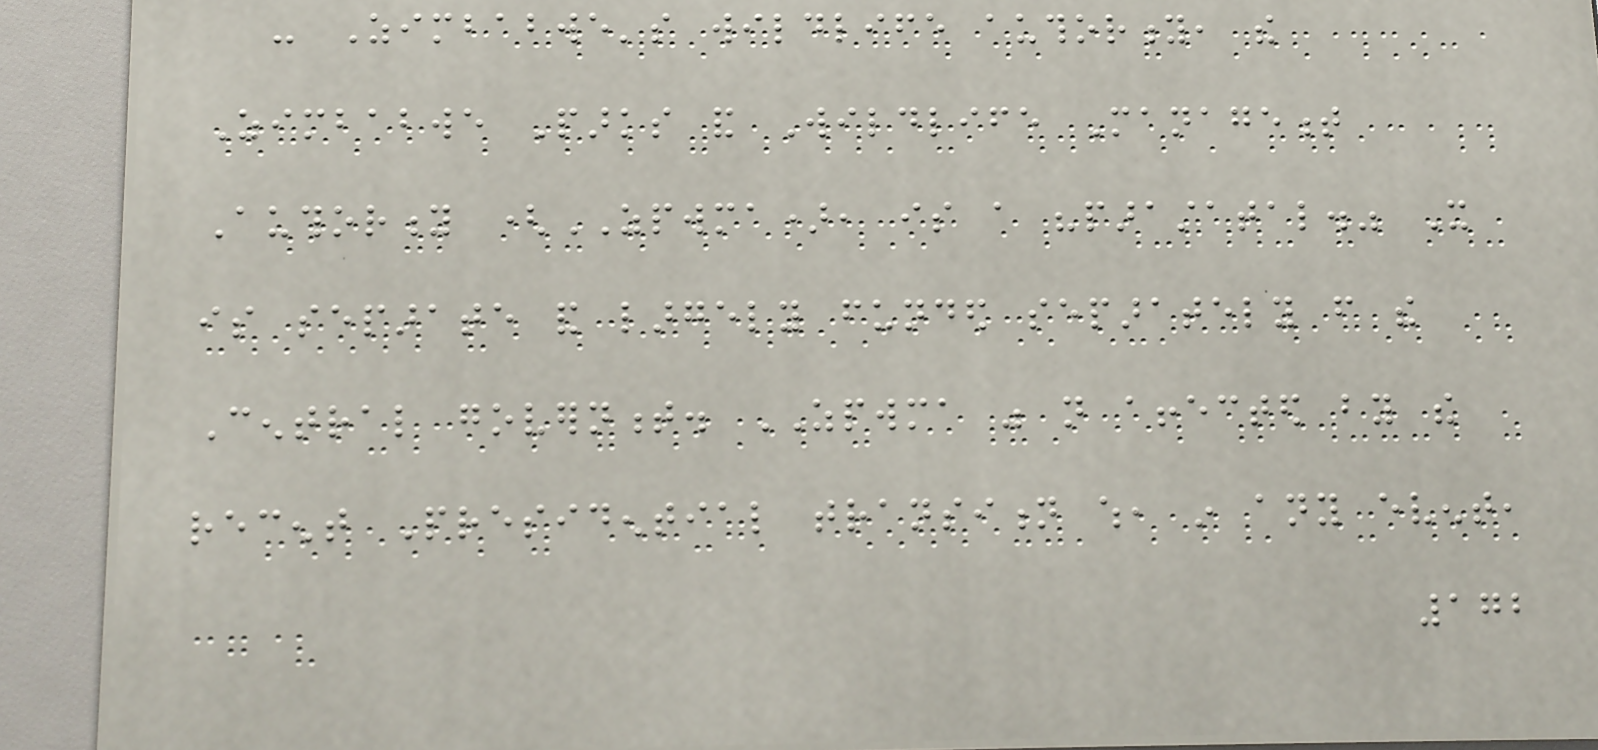- Zimbabwe's wildlife authority, the
Zimbabwe Parks and Wildlife Management
Authority (ZPWMA), is a "parastatal." It
is separate and largely funded separately from the
Central government. ZPWMA was not affected by the
recent Presidential transition which, in any event,
172
